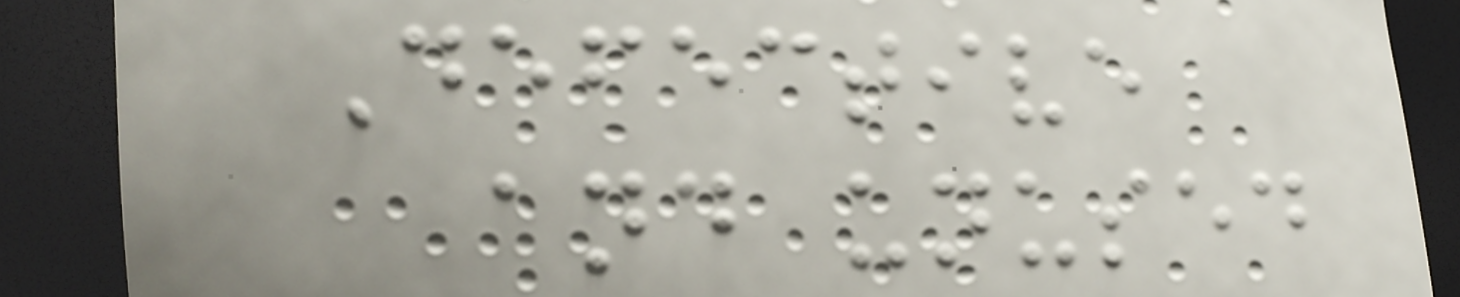Defective
and unused
